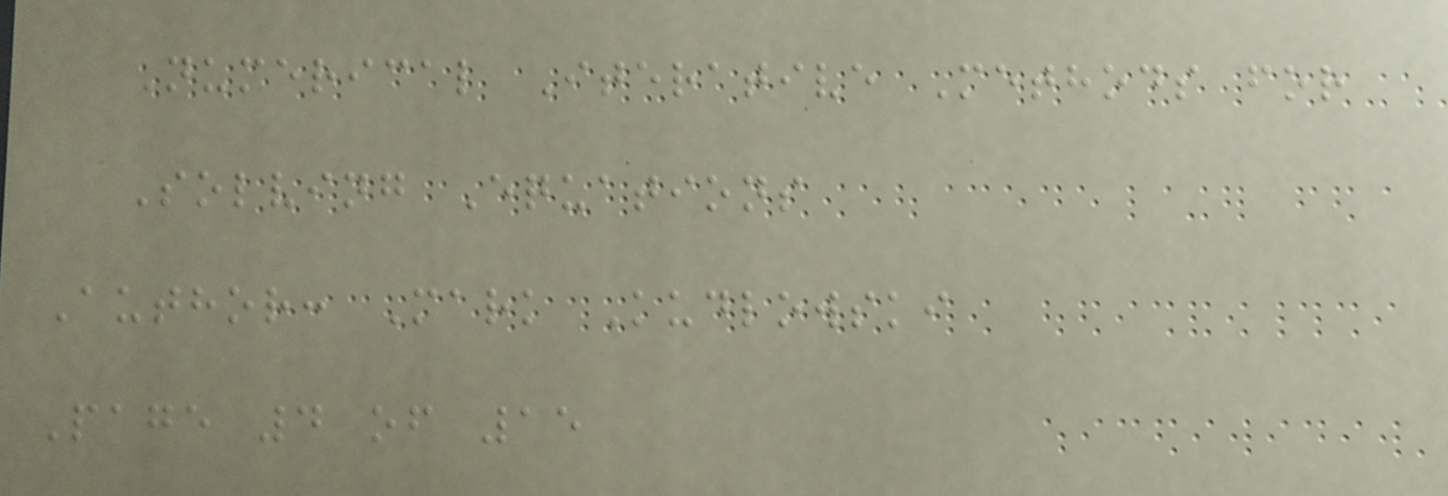Numerical Iterative Methods for
Solving Equations
Author: Mark Kudlowski
Page 4 of 15
